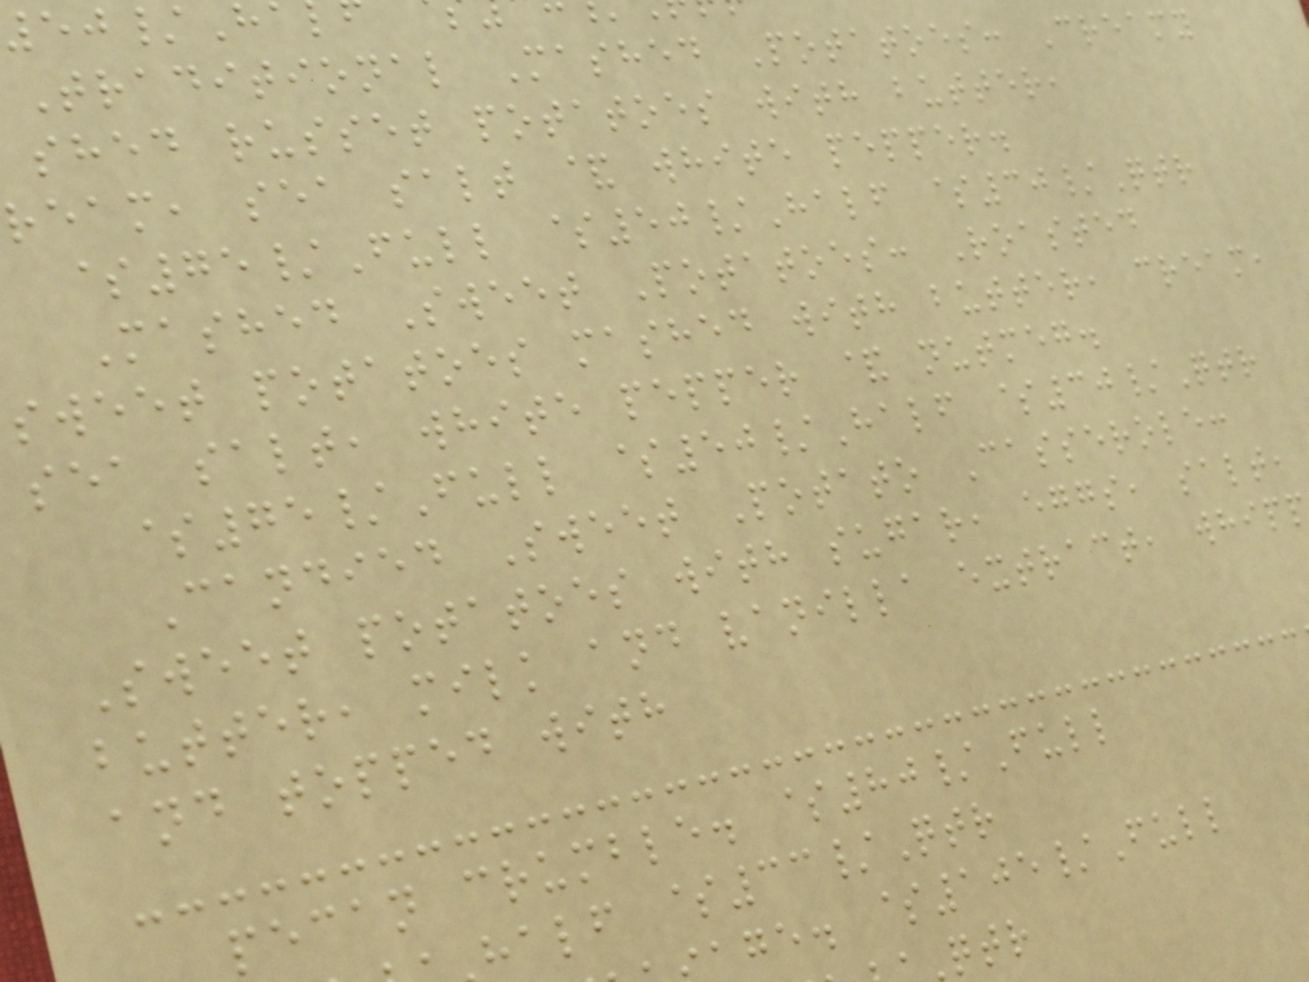Traditional Mashed Potatoes: Creamy
shed russet potatoes with butter,
ream, sea salt & white pepper.
$75/Full $50/Half $30/Qtr
Mashed Sweet Potatoes: Roasted
sweet potatoes mashed with butter, cream,
sea salt, white pepper & nutmeg.
$75/Full $50/Half $30/Qtr
Candied Sweet Potato Casserole:
Sweet potatoes with sugar, eggs, salt,
butter, milk and vanilla extract, whip
and topped with
pecan crumble. $80/Full
half $33/Qtr
ge. $105/Full
